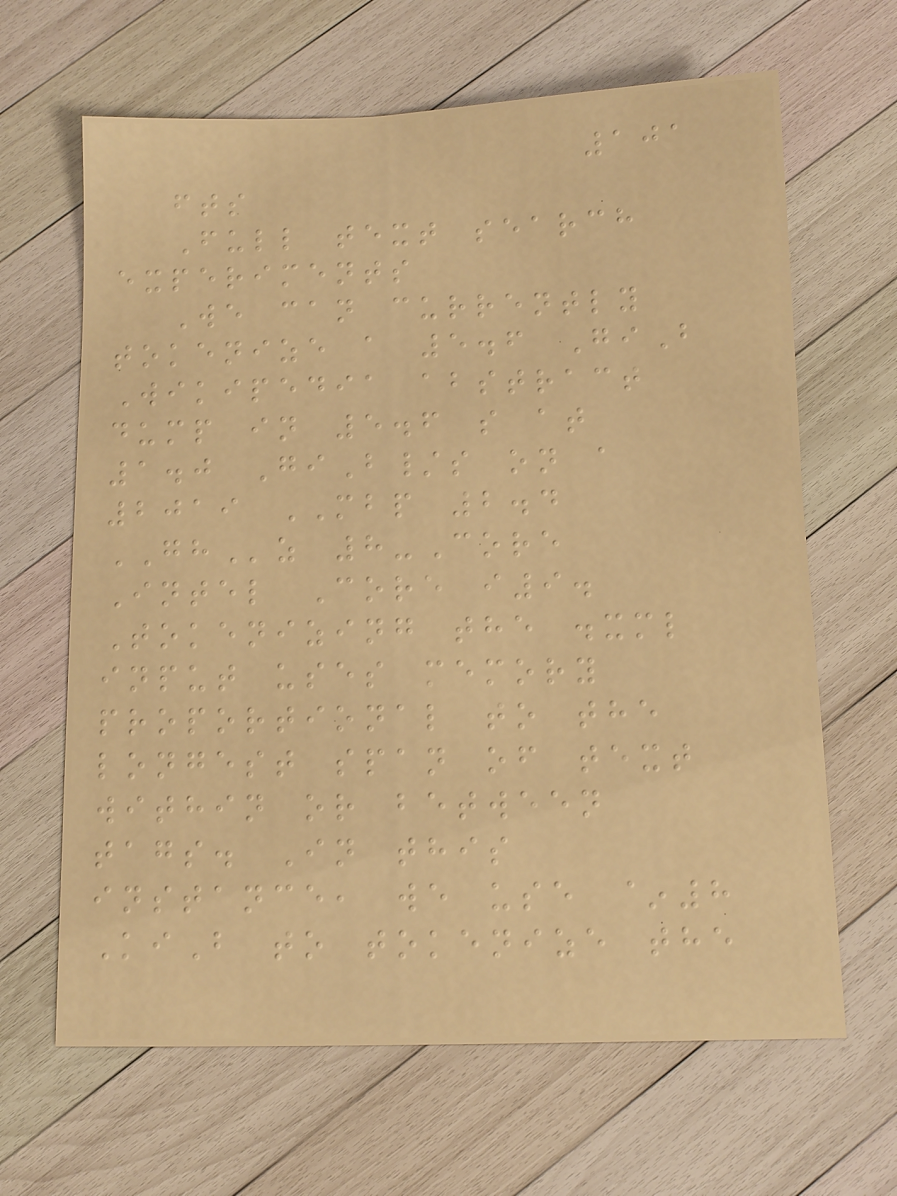101
fts
Full text search
experiments
We can currently
tokenize a 5.6 GiB
Wikipedia abstract
dump in 5.6 s at
1.0 GiB/s on a
2019 MBP 2.4
GHz 8-Core
Intel Core i9.
Tokenizing the .xml
input uses memory
proportional to the
longest span of text
within or between
tags. In this
instance, we use ~8
KiB to tokenize the
